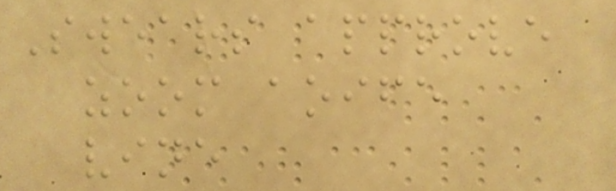Swears approve
zoom aoife
vine
